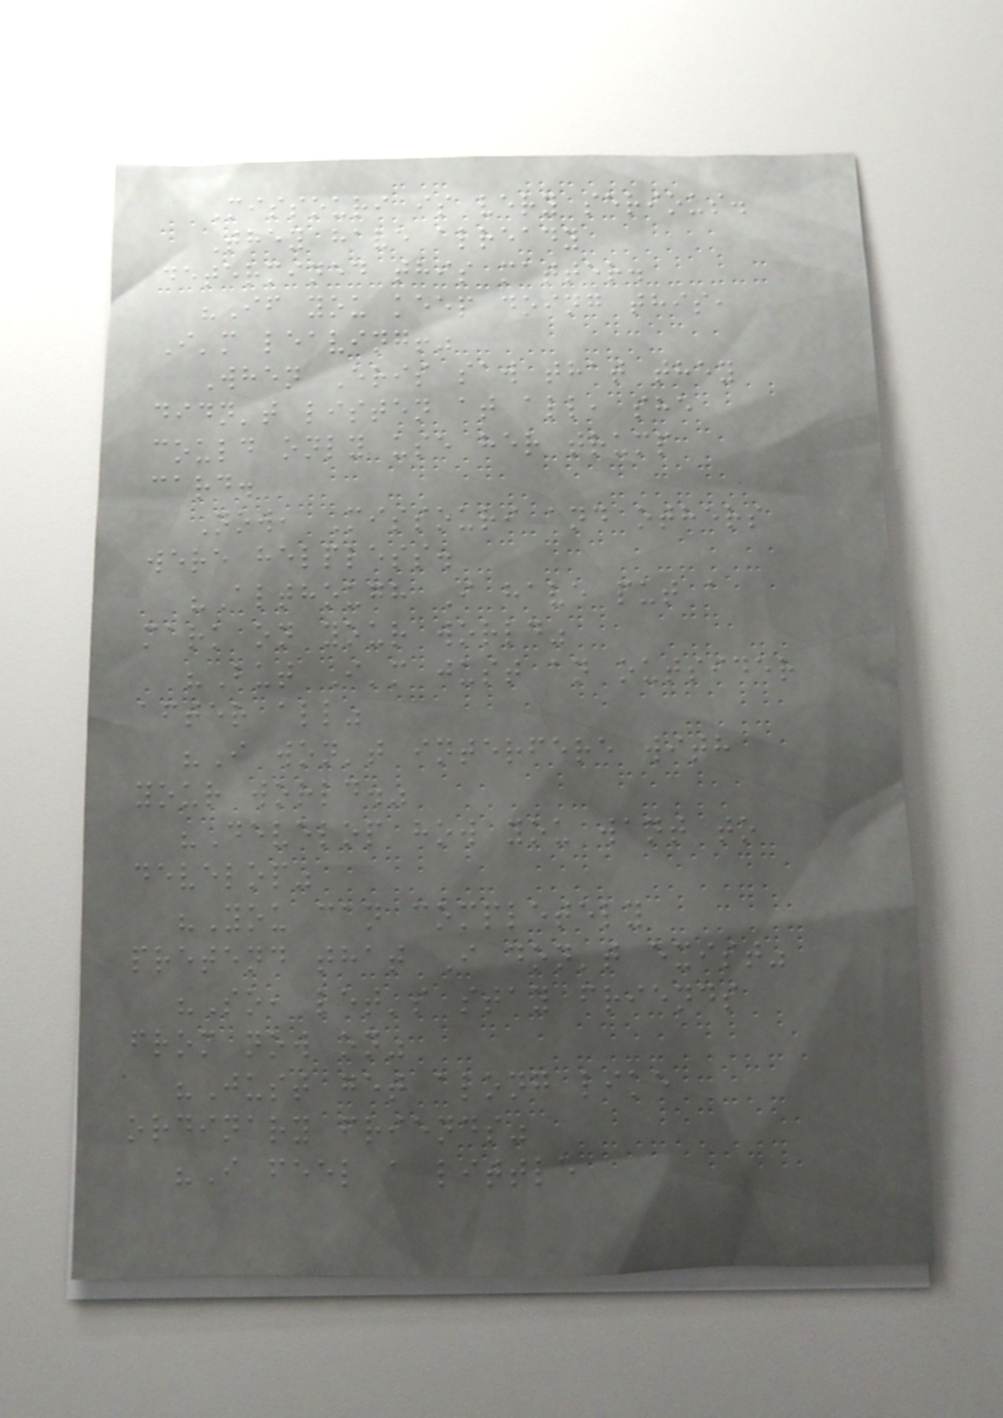Missouri is very serious.
They have already
determined this matter.
"If you keep doing this,
I'm leaving!"
When Eris saw that they
didn't listen at all, she
could only use her trump
card.
Now, Missouri and others
were helpless.
"Although I have put a
mark on your world"
"But I'm just an outsider
after all"
"I won't interfere with
your world."
"Develop how you want to
develop"
"You can completely
pretend that I don't exist"
"So, let's stay friends
from now on"
"Just get along like
ordinary friends"
"I feel a little
